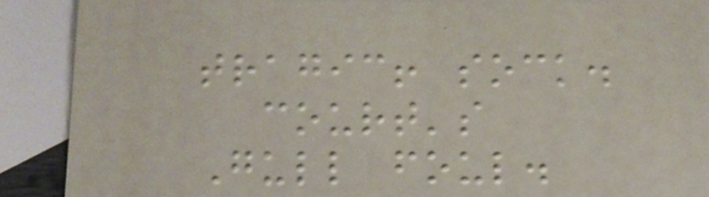tragic! sock.
court's
Gull foul.
